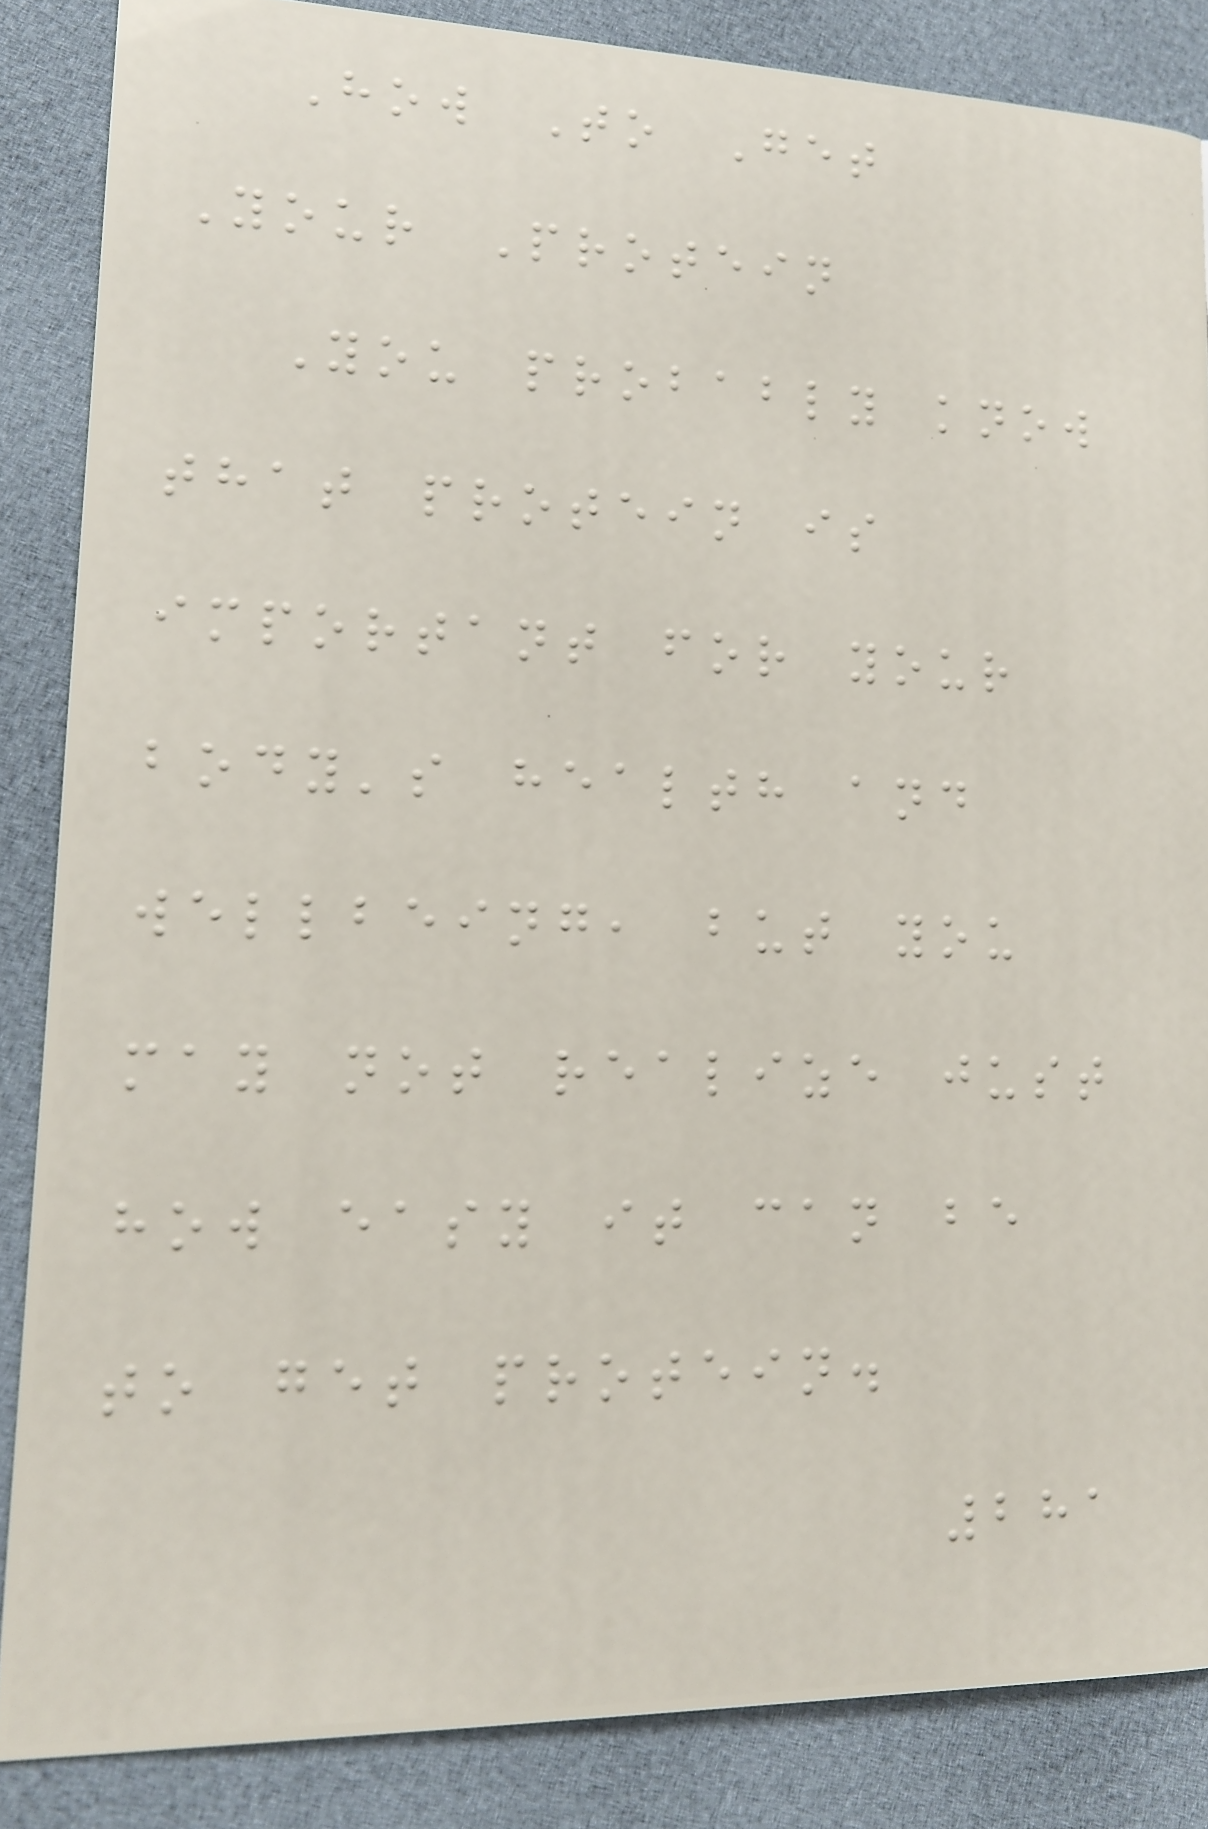How To Get
Your Protein
You probably know
that protein is
important for your
body's health and
wellbeing, but you
may not realize just
how easy it can be
to get protein.
281
